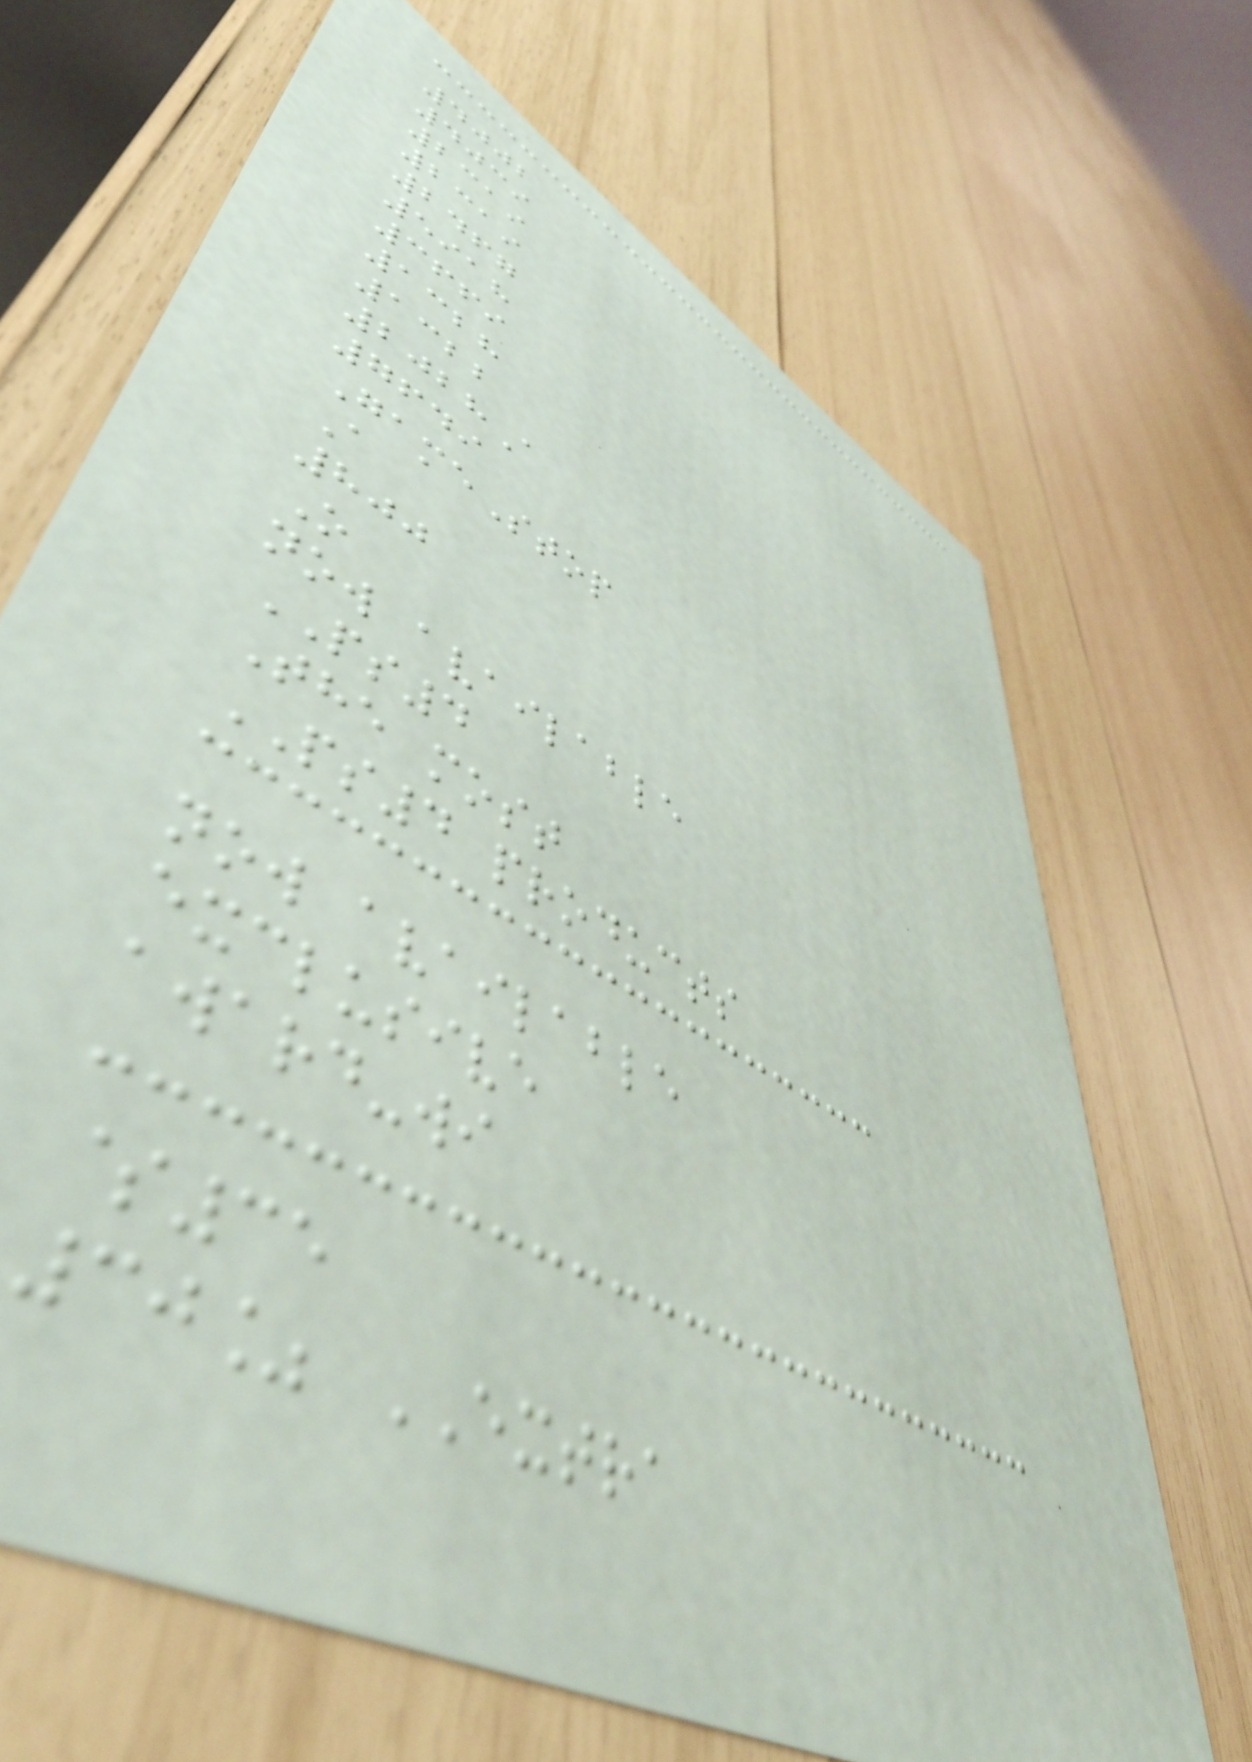4002
4039
2319
2319
2467
5918
3669
1328
1322
2028A
7649
GameStop
A
800
O
now available
PS4
The most
PS4 products
now available
exclusive
award-wi
$35
30% EXTRA
